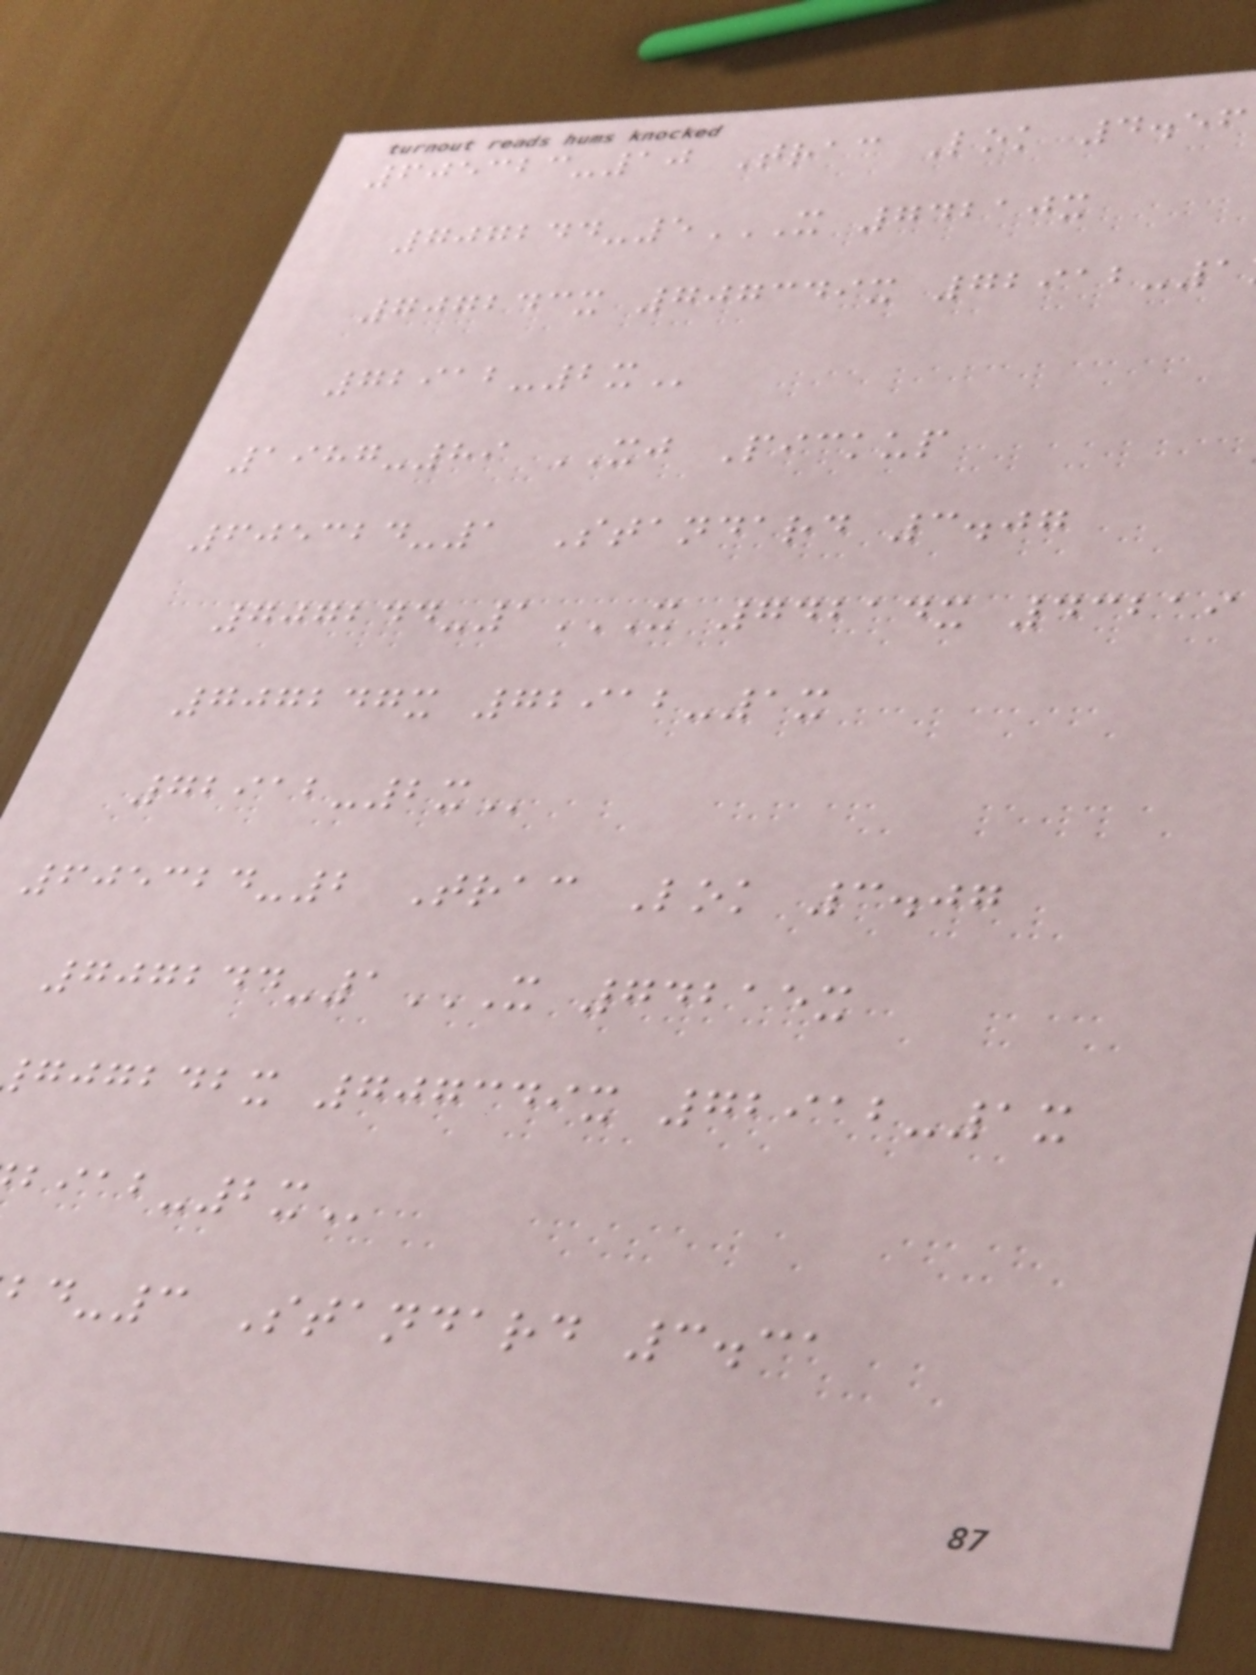605323-10 Trac Lok 4.56
707244-5X 74210X
707243x 707349x 72912-1
1987-89 XJ Pickup
605324-1 Standard 3.07
707244-1X 74214X 43219
707247x 72912-1x
605324-2 Trac Lok 3.07
707244-1X 74215X
gjgbdbx 707349x 72912-1x
-3 Standard 3.31
